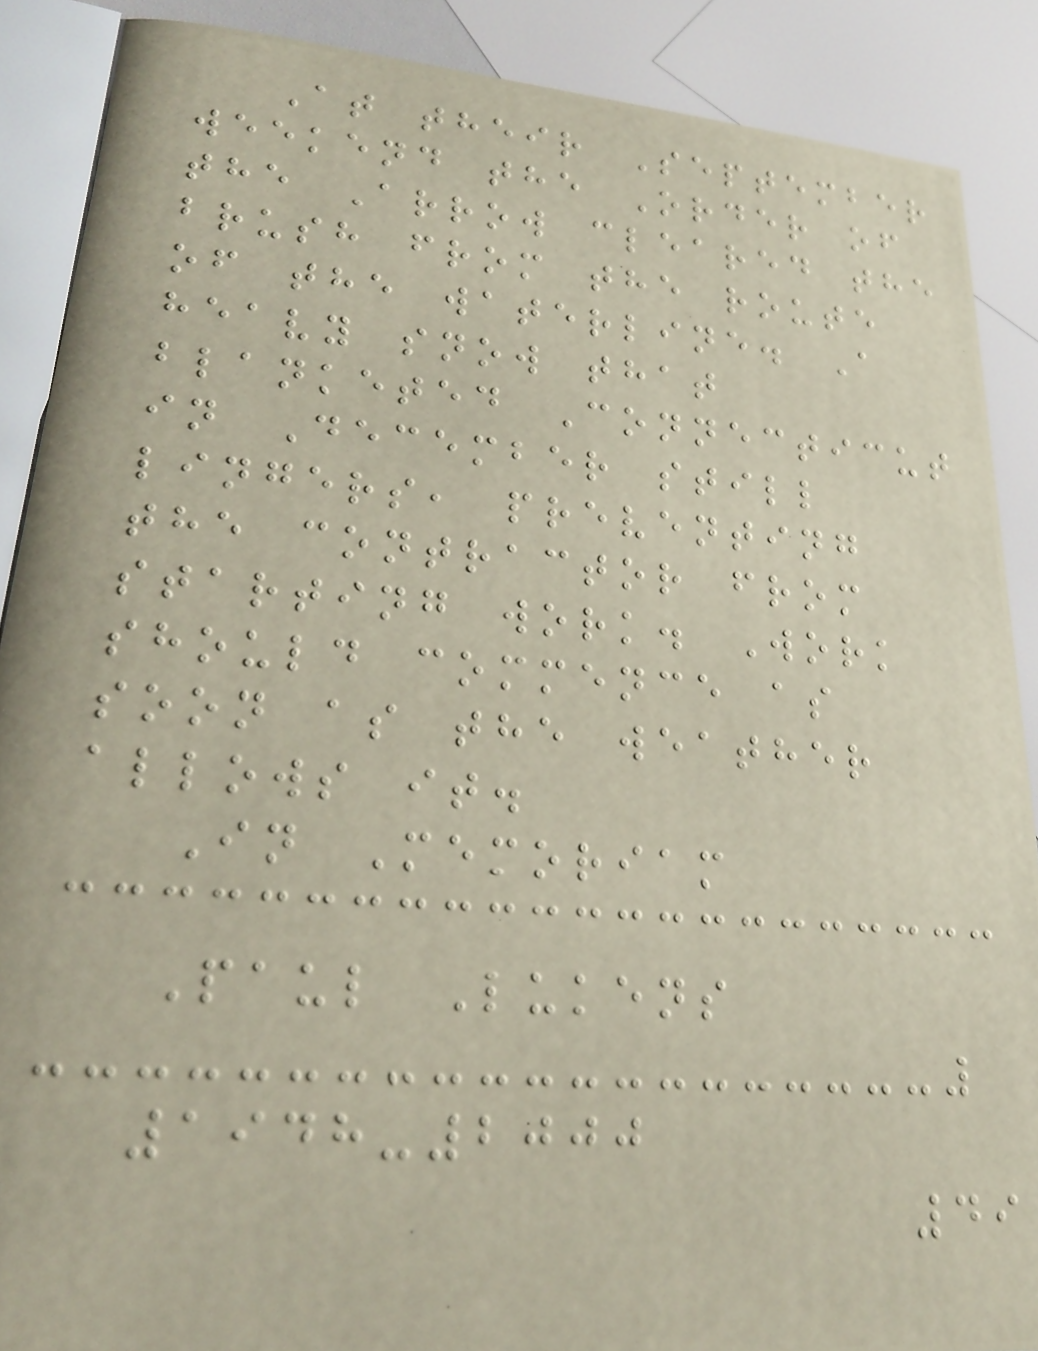At their September
weekend the Order of
the Arrow cleared the
brush from the route
of the waterline. A
heavy snow that
blanketed Connecticut
in December still
lingers, preventing
the contractor from
starting work. Work
should commence as
soon as the weather
allows it.
In Memoriam
Paul Lukens
1948-2000
49
